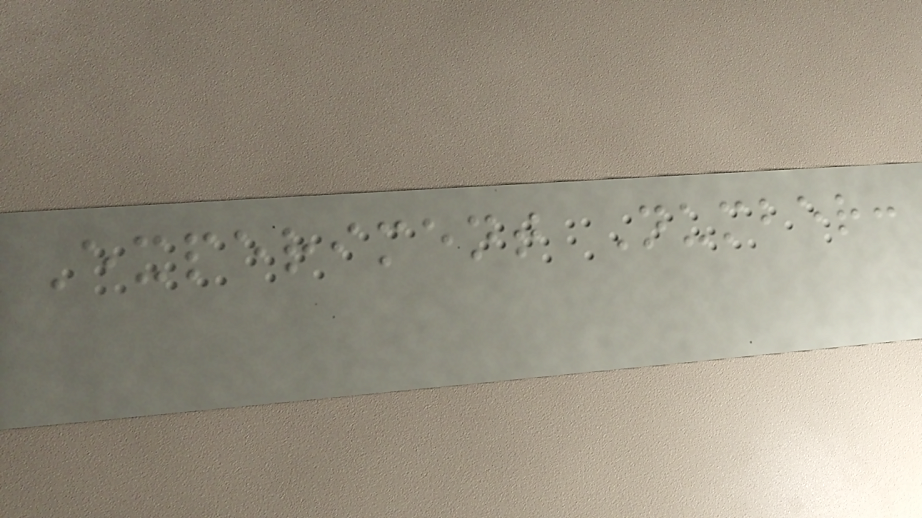Experiment Number:
